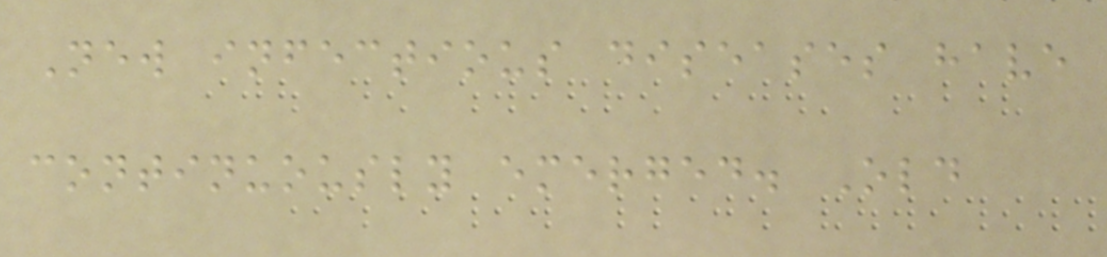New infectious diseases have
continuously emerged. Old
